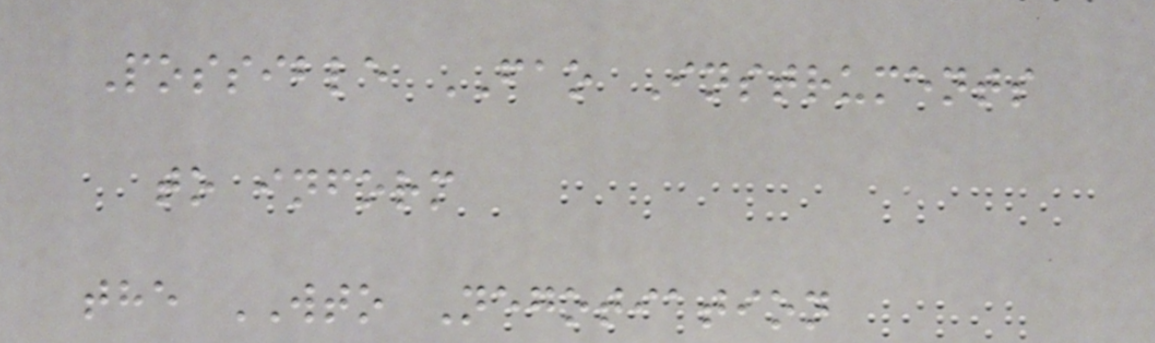Possible FAO Instruments
to inform
the WTO Negotiation
